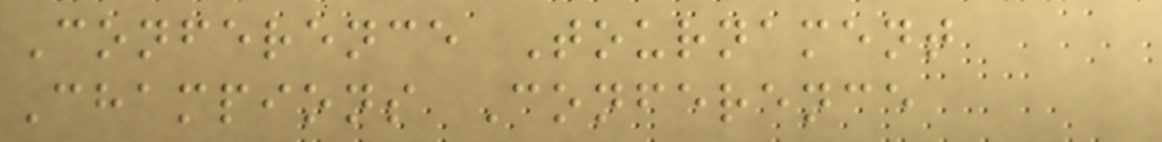Conference Tournament
Champions Conference
